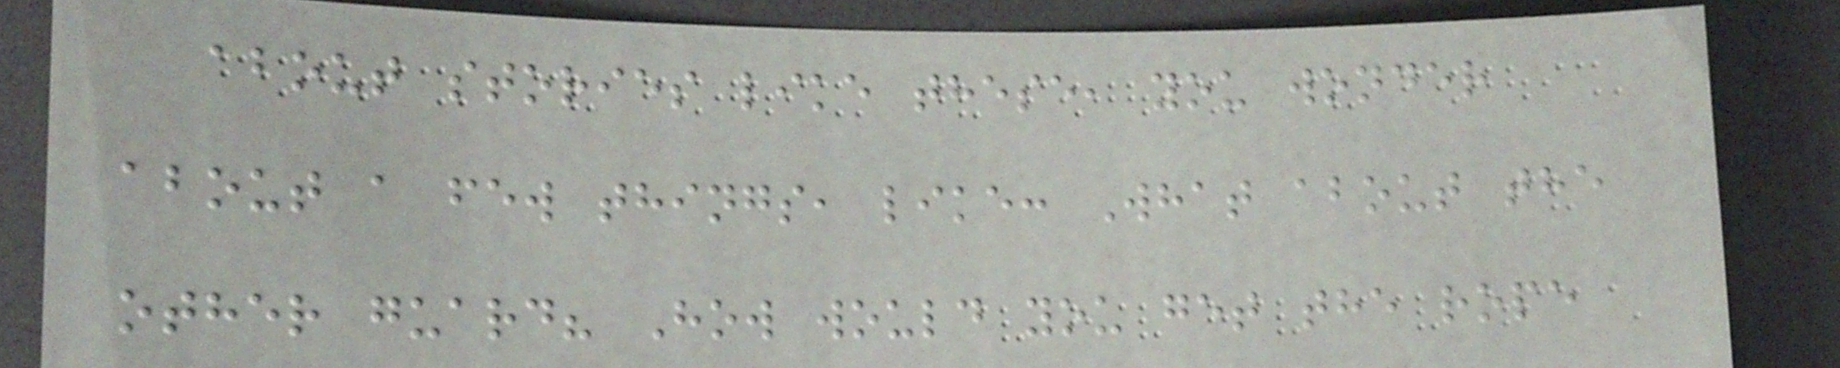about stories like these, you wonder
about a few things, like: What about the
other guard? How would you get the rope
